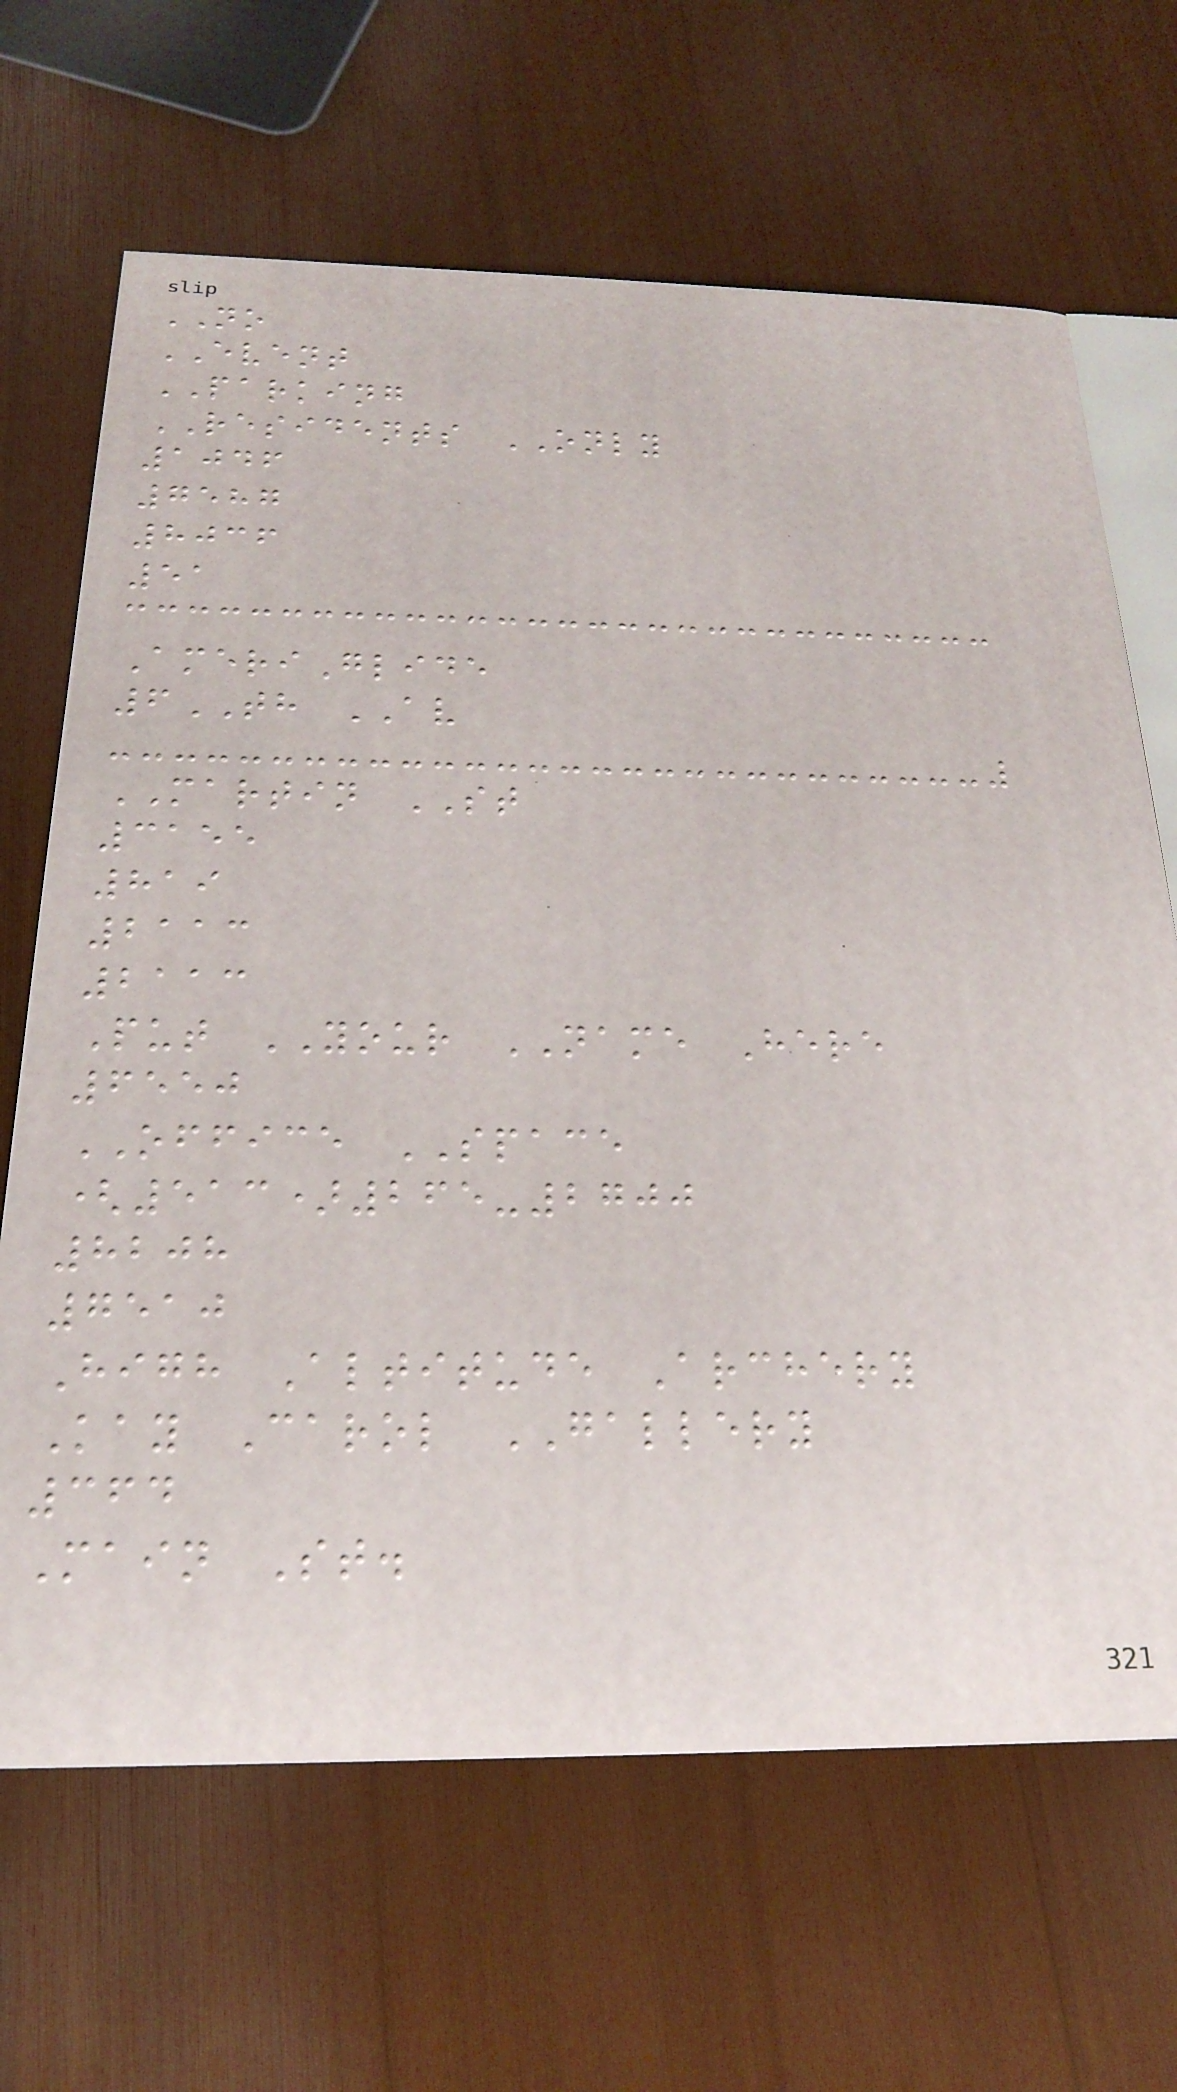NO
EVENT
PARKING
RESIDENTS ONLY
1046
7587
8036
51
AmeriGlide
6TH AV
MARTIN ST
3155
819
2113
2113
Put YOUR NAME Here
6550
OFFICE SPACE
(513)265-2700
8208
7510
High Altitude Archery
Kay Carol GALLERY
364
Main St.
